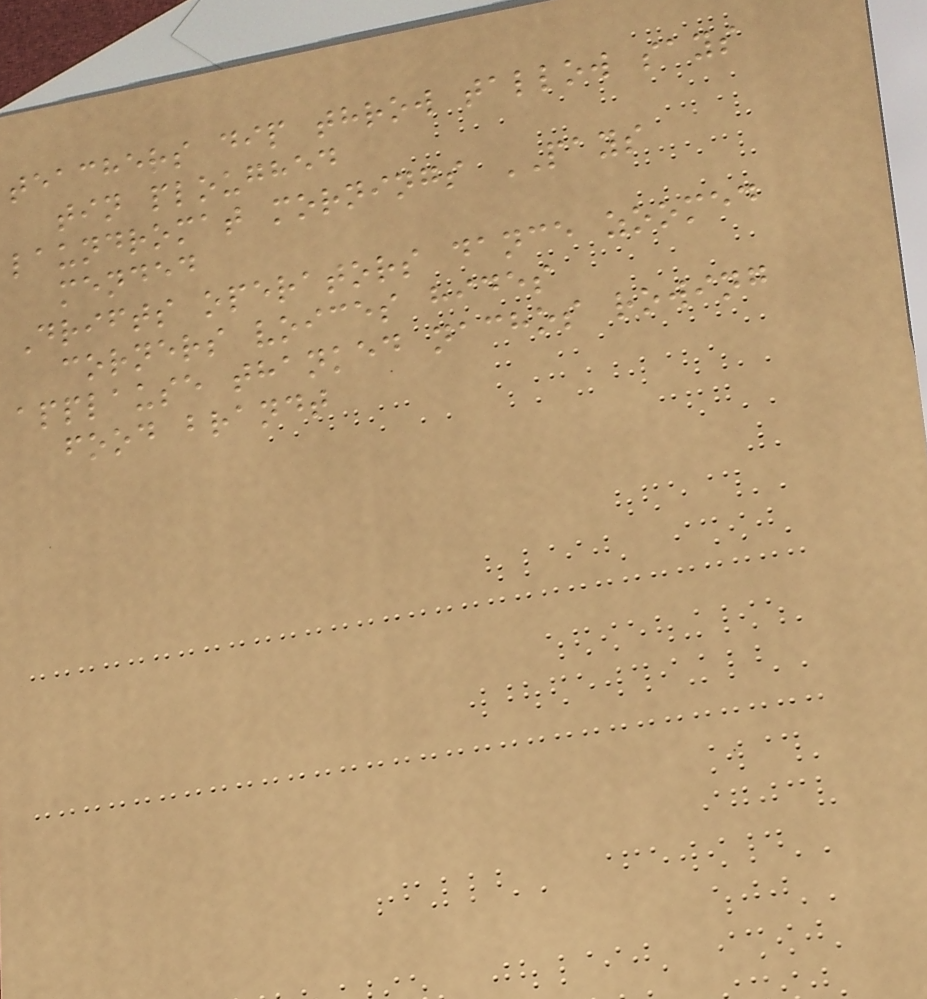teachers dip throw tallow says
tin ploughed
laundromat mornings PAYS
mended
Drifts operators dance zoomed
corners voices hides
applause thanked nachos rowing
food brandt
